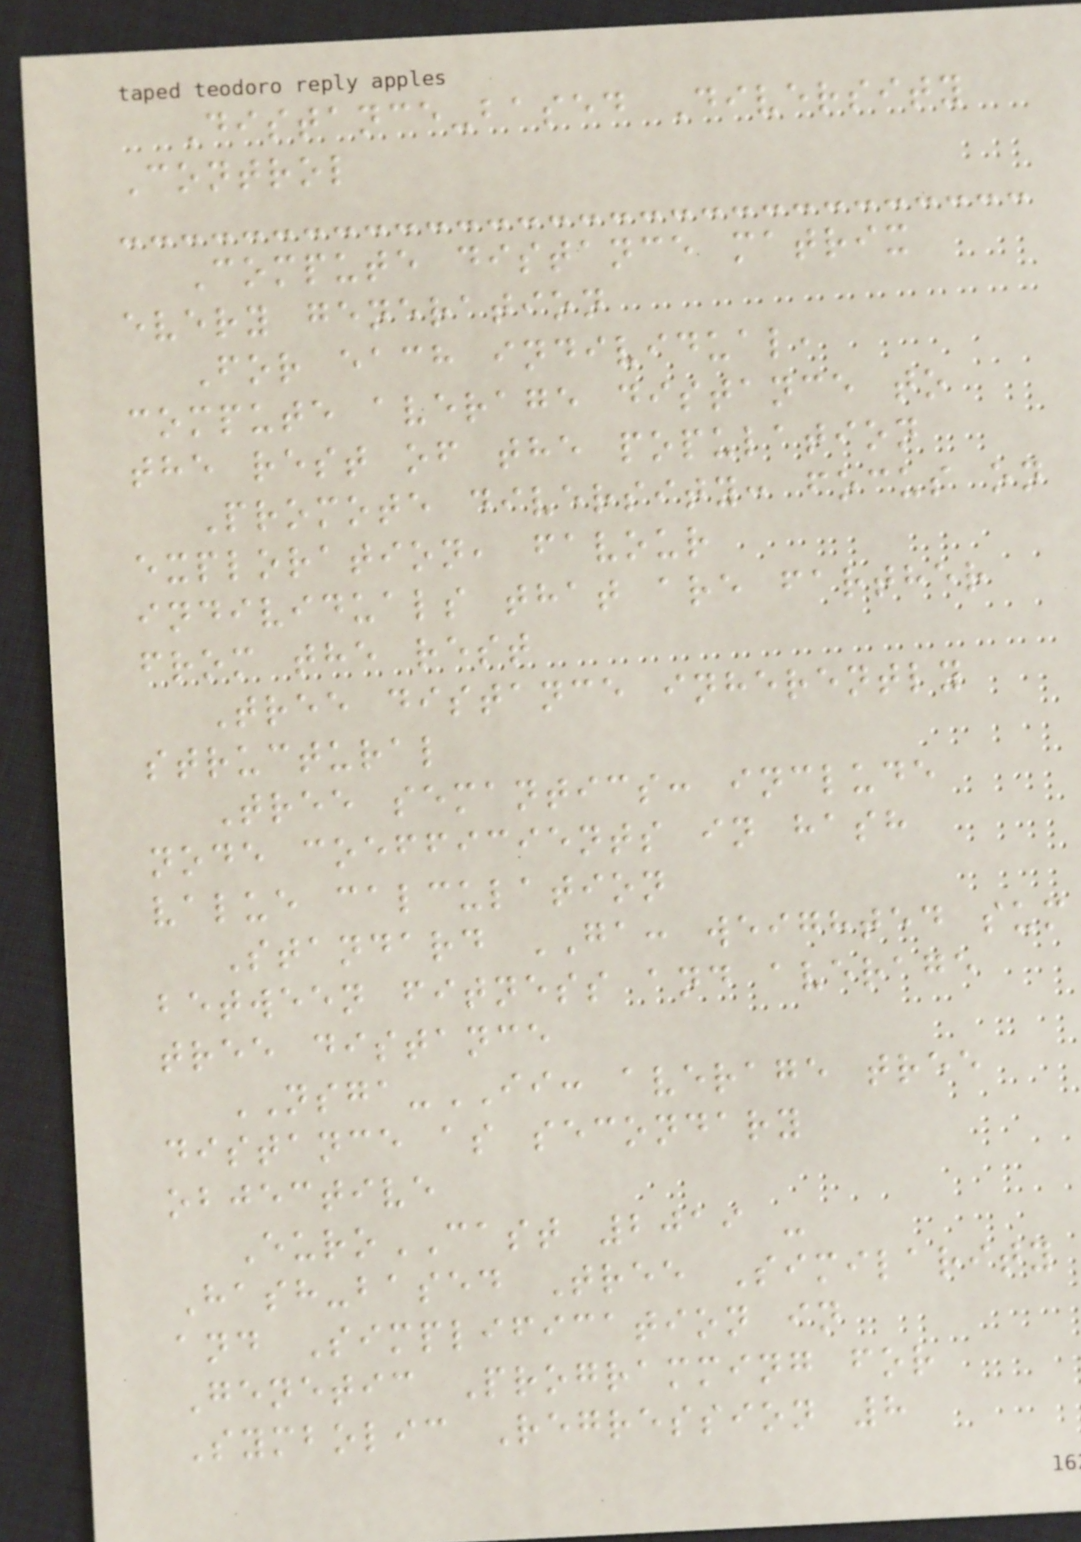Distance-based Diversity
Control
Compute distance matrix
every generation
For each individual,
compute average distance to
the rest of the population
Promote diversity: focus on
exploration, favour
individuals that are farther
from the rest
Tree distance inherently
structural
Tree semantics: include
node coefficients in hash
value calculation
Standard GA: weighted sum
between fitness and average
tree distance
NSGA-II: average tree
distance as secondary
objective
EuroCAST 2019 -
Hash-based Tree Similarity
and Simplification in
Genetic Programming for
Symbolic Regression 8
